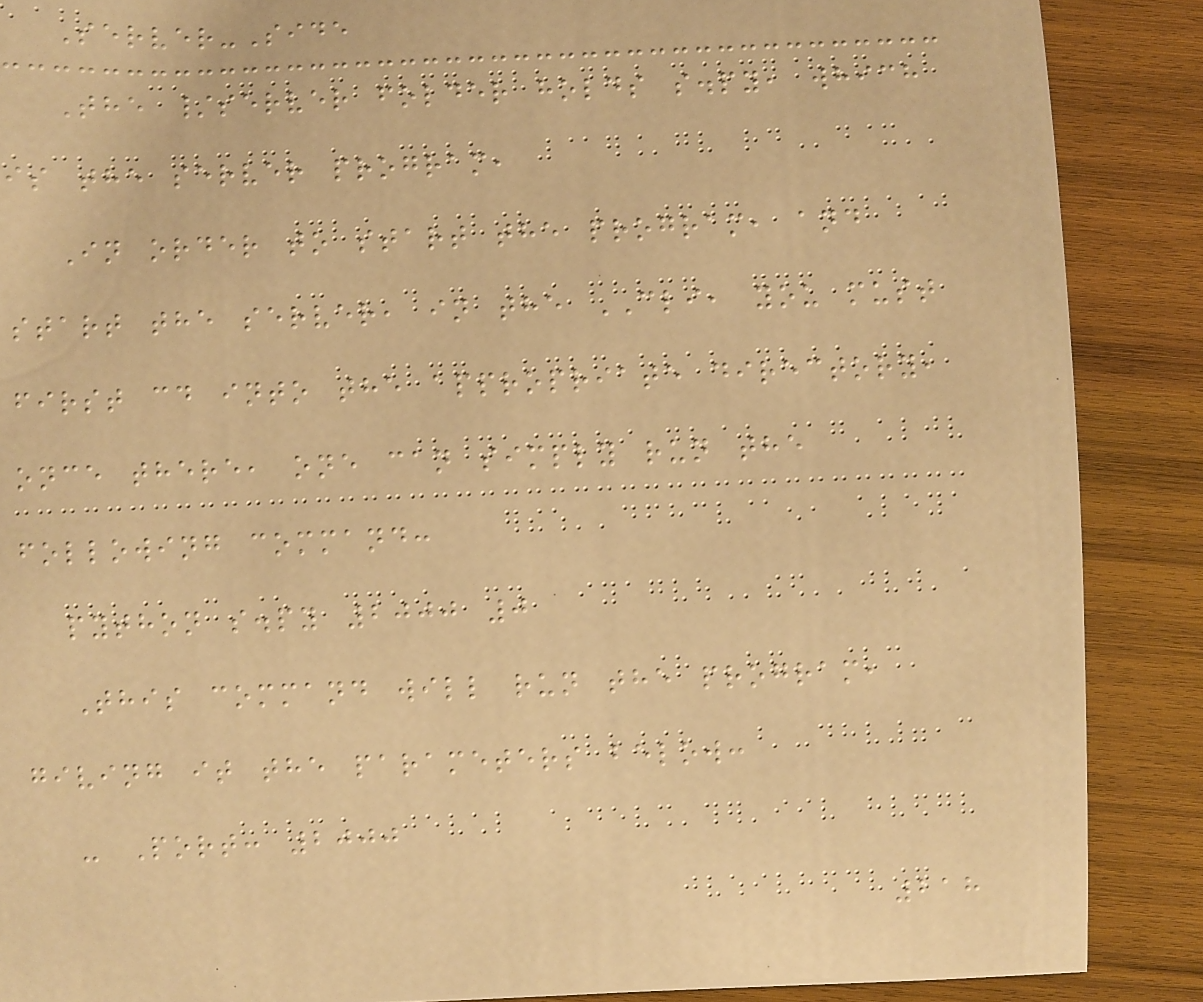Server-Side
The /server folder holds s.py, which
is the server program,
In order to start the program, and
start the server, in the CLI, you must
first cd into the appropriate directory,
once there, one can simply run the
following command:
python s.py 2000 0
This command will run the program,
giving it the parameters below:
- Port: 2000
218
